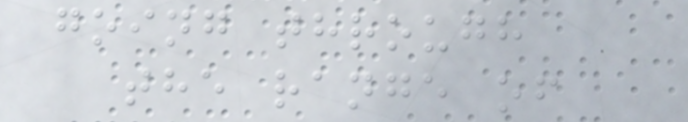going through
the range of
